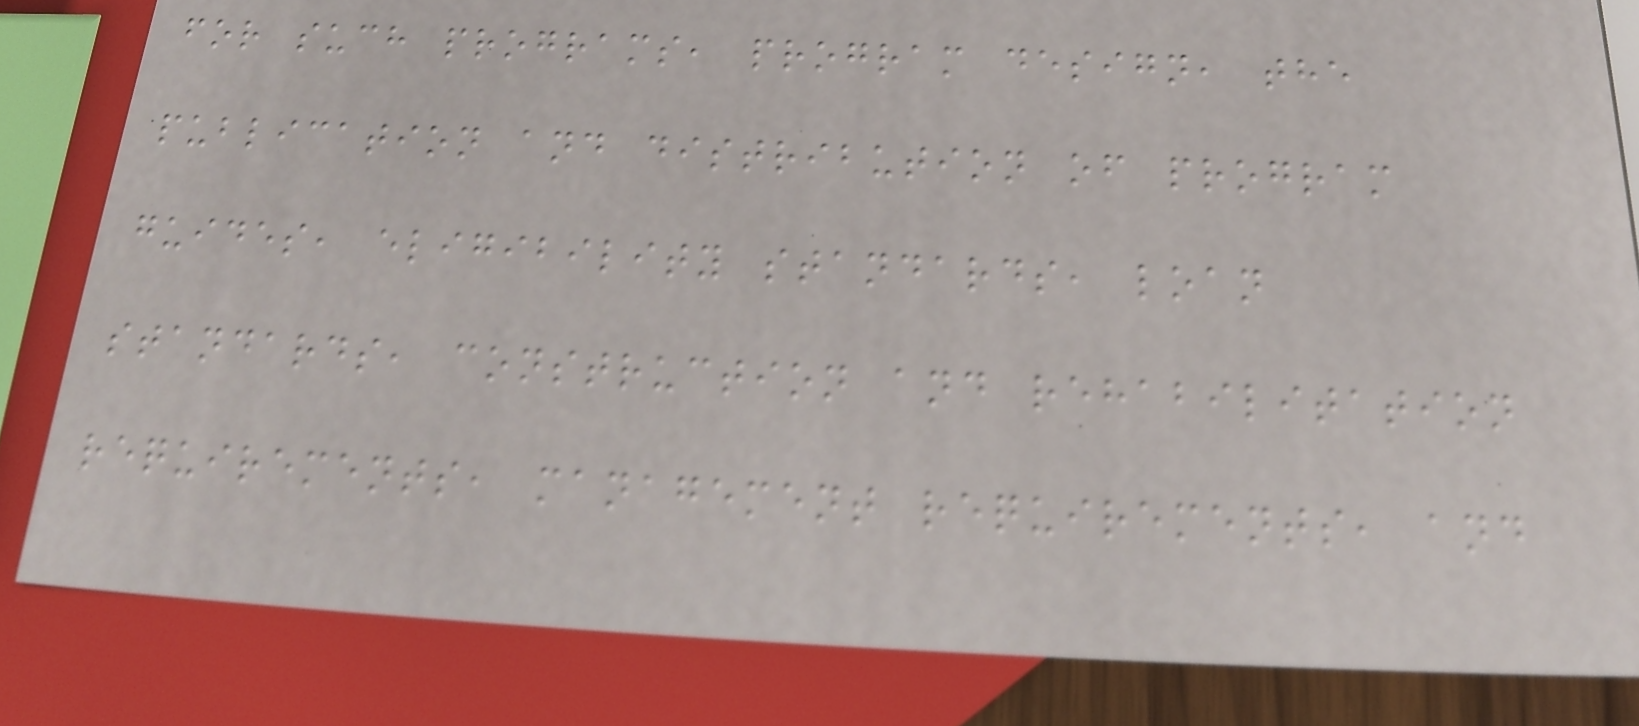for such programs, program design, the
publication and distribution of program
guides, eligibility standards, loan
standards, construction and rehabilitation
requirements, management requirements, and
